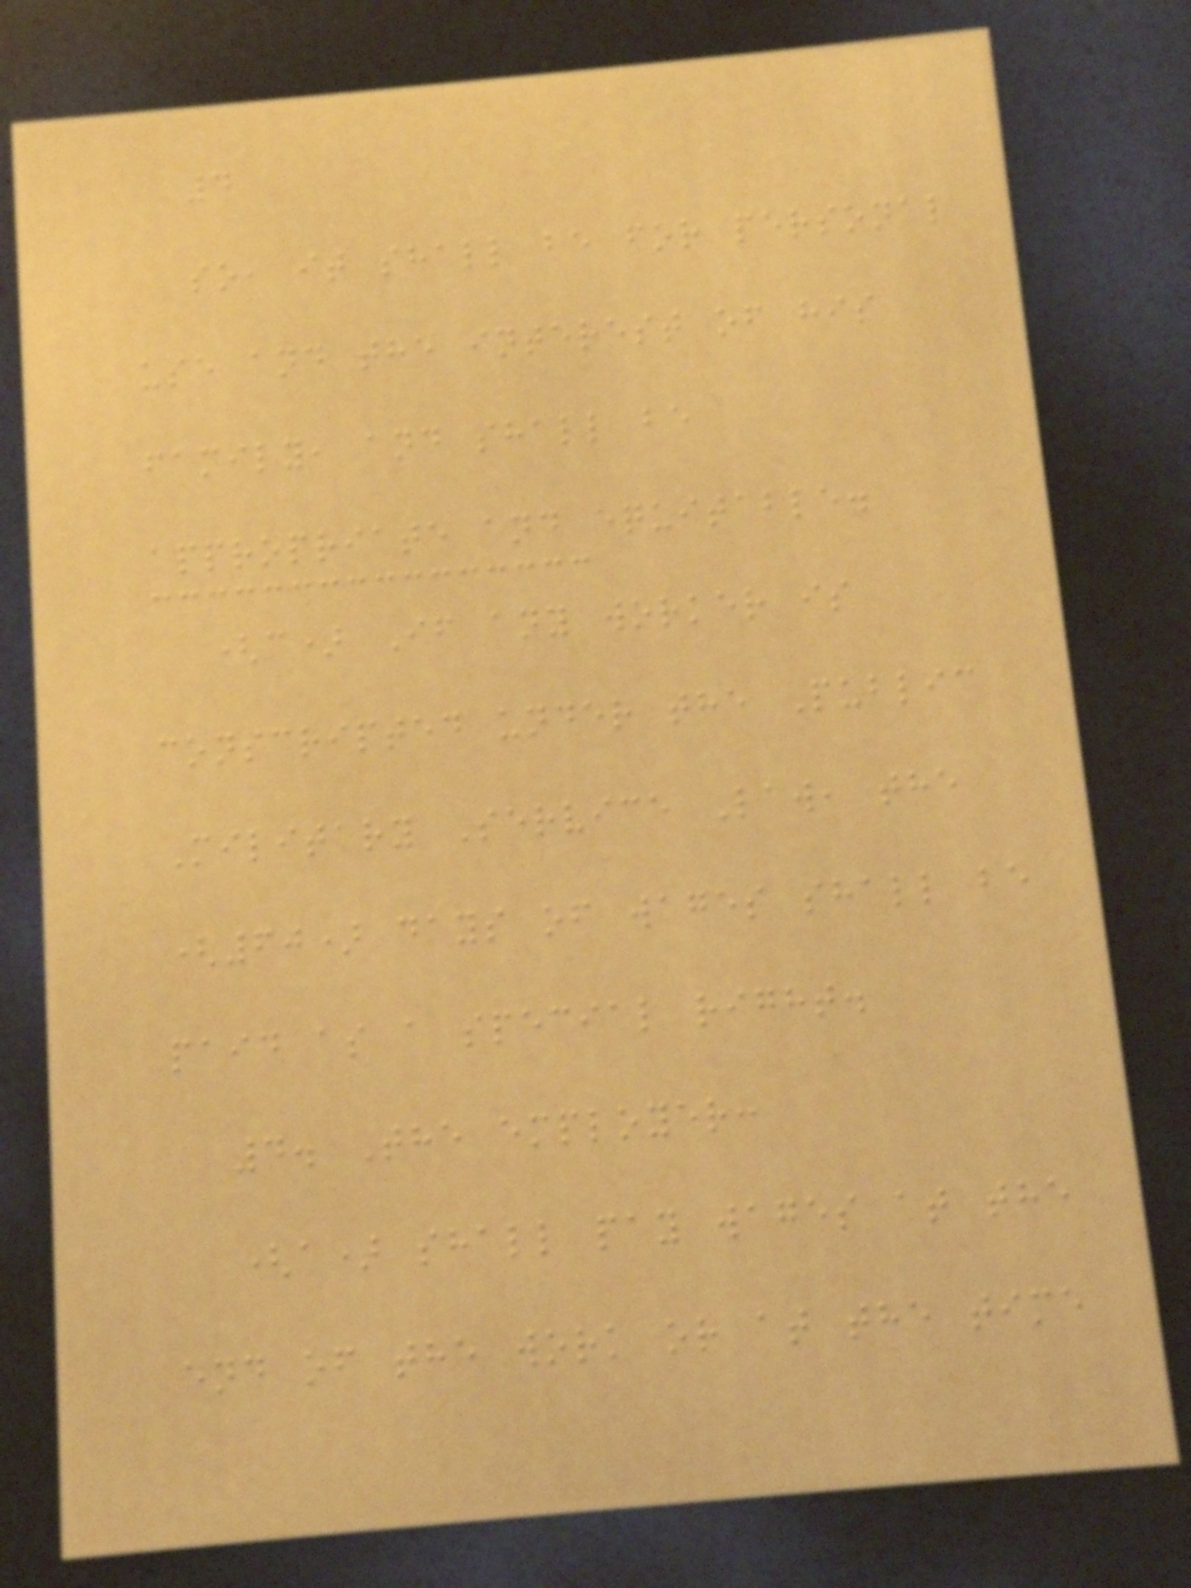4
so, it shall be for personal
use and the interest of his
family, and shall be
appropriate and equitable.
(c) If any worker is
conscripted under the Public
Military Service Law, the
(60) days of wages shall be
paid as a special right.
4. The employer:
(a) shall pay wages at the
end of the work or at the time
